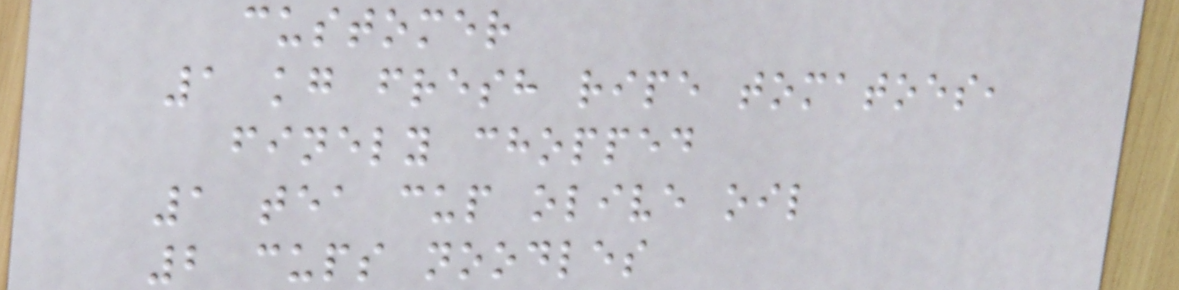customer
1 kg fresh ripe tomatoes,
finely chopped
1 tea cup olive oil
2 cups noodles
